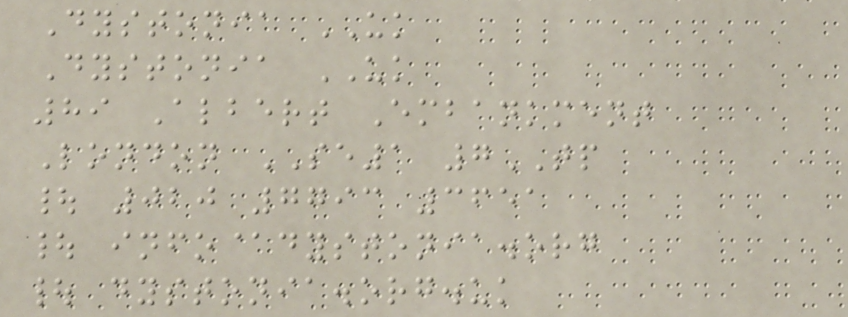Dystonia UK
Dystonia UK
89 Albert Embankment
London SE1 7TP
| 020 7793 3651
| info@dystonia.org
| dystonia.org.uk
